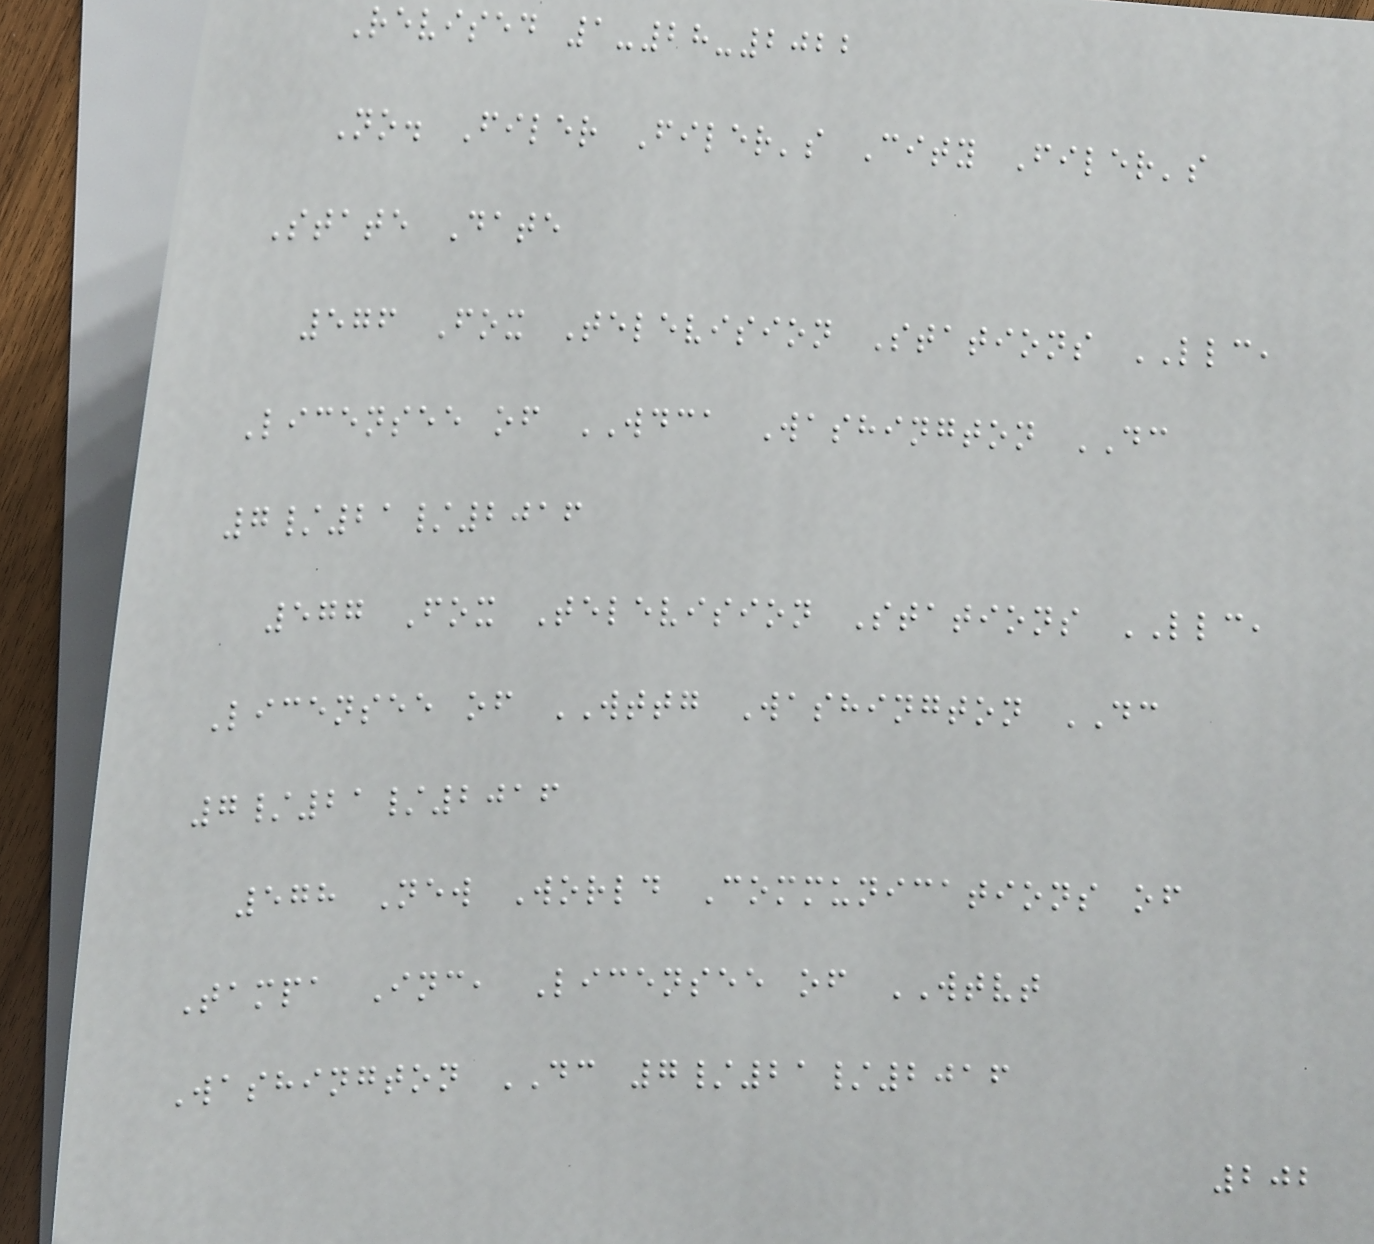Revised 1-28-2022
No. Filer Filer's City Filer's
State Date
576 Fox Television Stations LLC,
Licensee of WDCA Washington DC
7/21/2016
577 Fox Television Stations LLC,
Licensee of WTTG Washington DC
7/21/2016
578 New World Communications of
Tampa Inc, Licensee of WTVT
Washington DC 7/21/2016
202
